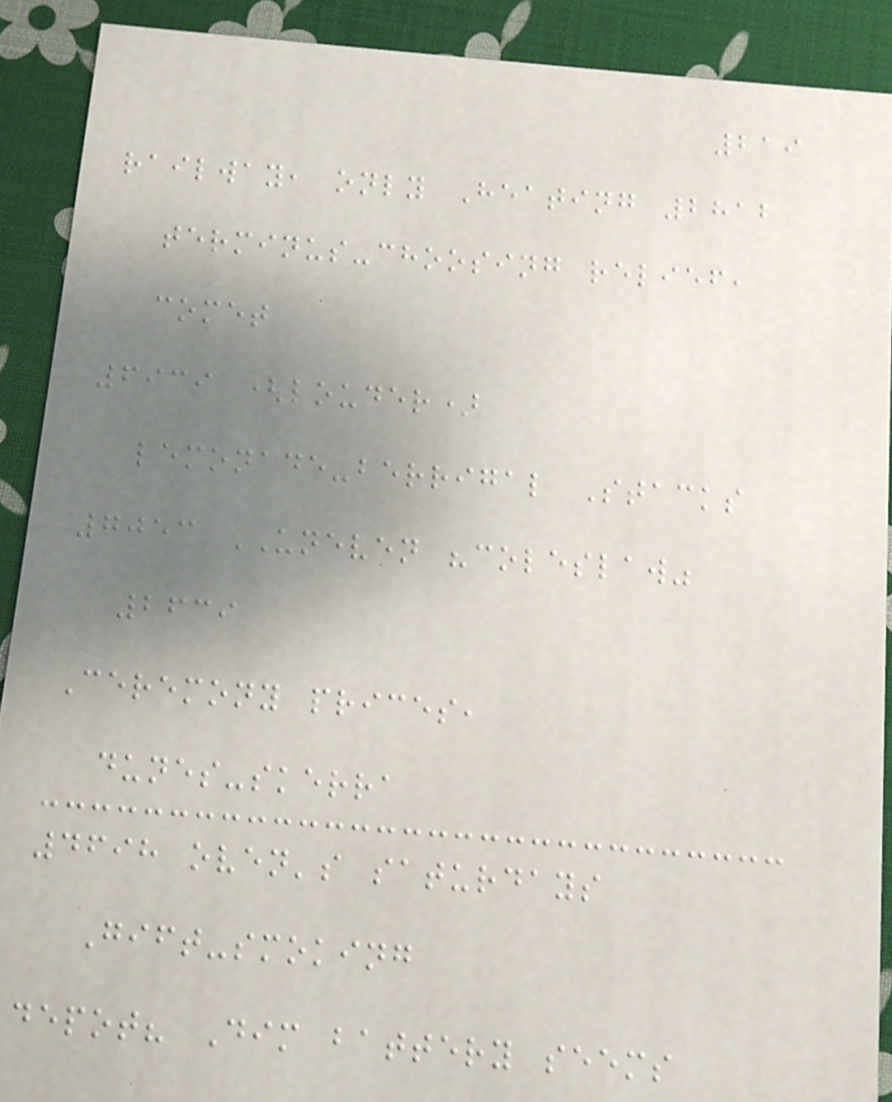219
railway, only Heating 2812
terminus-choosing relief,
comet
6939 (louder)
lemonade-berrigal Stacks
7053 UNEVEN "coleslaw"
2639
Ceremony prices,
dunes-skerra
4698 oven's saturdays
Gift-smoking
depot? Dim battery seems
